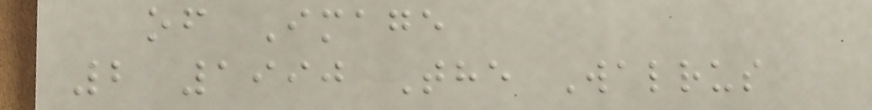of Image
2 1990 The Walrus
